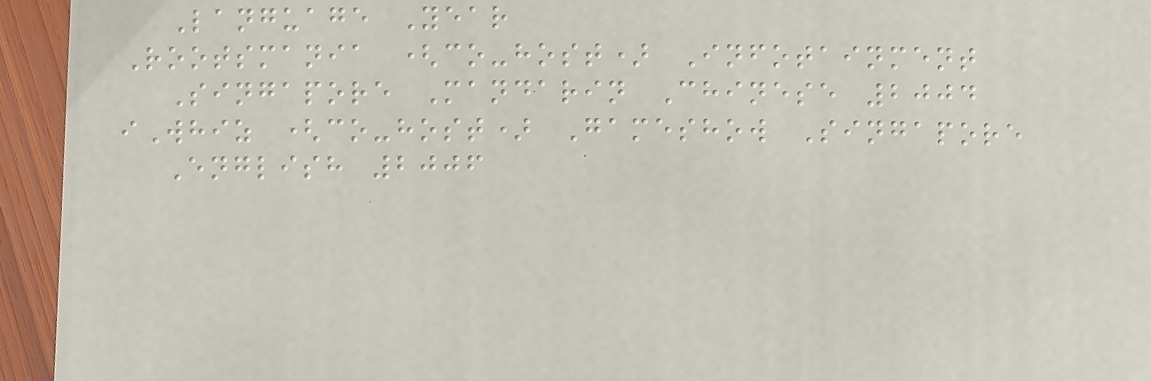Language Year
Rootsmania (co-host) Infotainment
Singapore Mandarin Chinese 2004
iWhiz (co-host) Gameshow Singapore
English 2006
